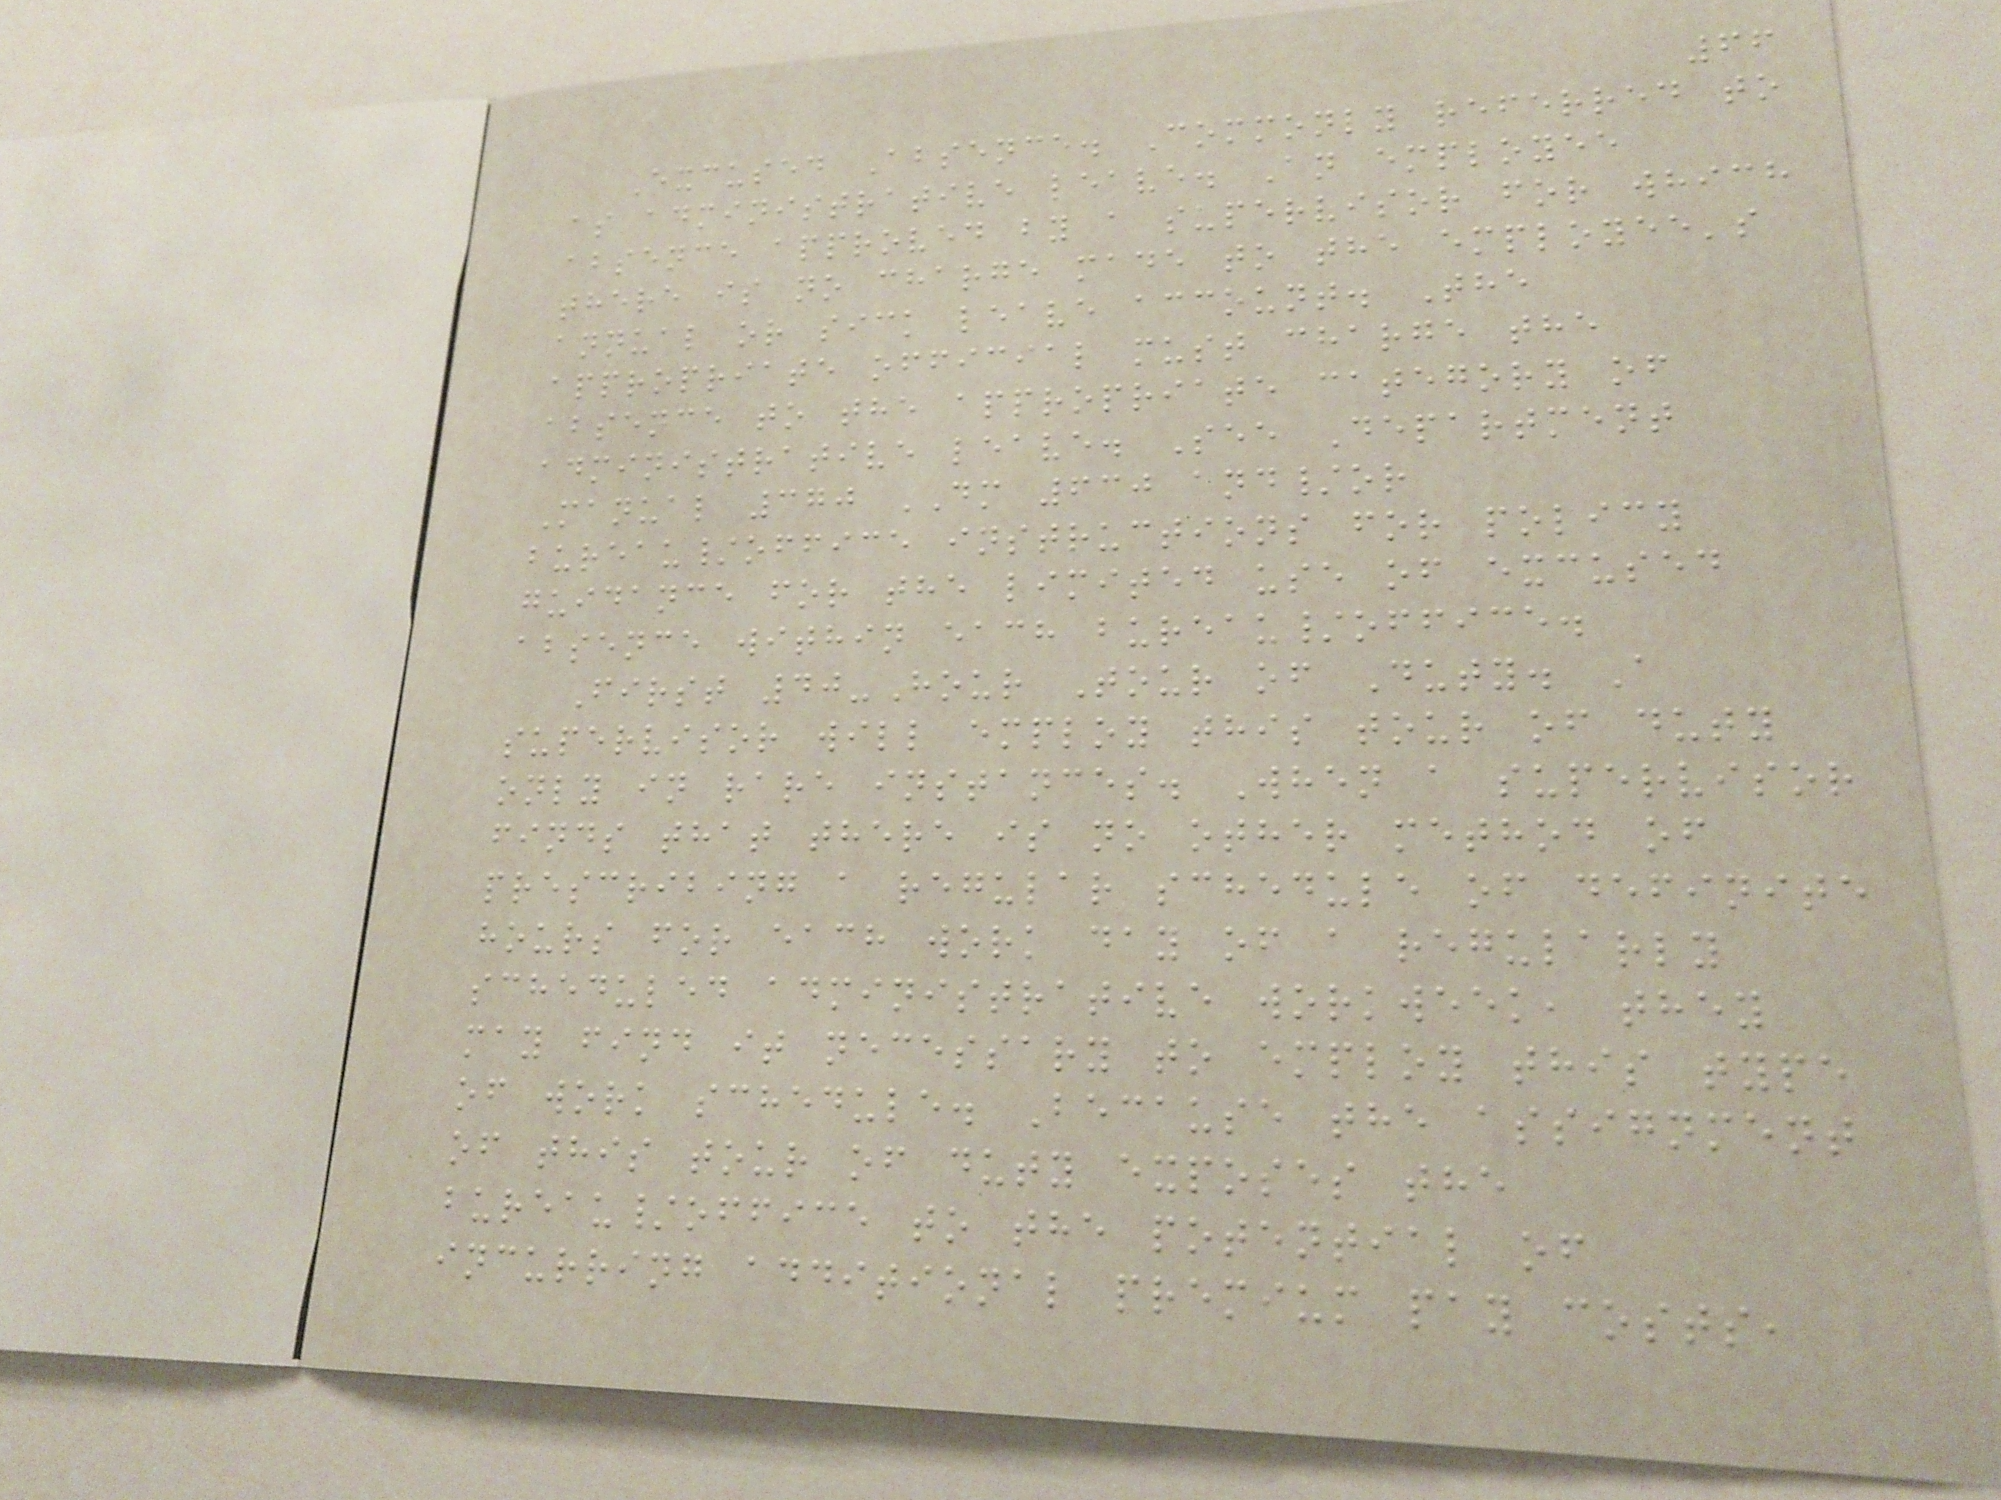66
Excused Absence. Commonly referred to
as administrative leave. An employee
absence approved by a supervisor for which
there is no charge made to the employee's
annual or sick leave account. The
appropriate official must charge the
absence to the appropriate category of
administrative leave. See Department
Manual 370 DM 630 and/or
bureau/office instructions for policy
guidance for the limited use of excused
absence within each bureau/office.
First 40-Hour Tour of Duty. A
supervisor will employ this tour of duty
only in rare instances. When a supervisor
finds that there is no other method of
prescribing a regular schedule of definite
hours for each work day of a regularly
scheduled administrative workweek, they
may find it necessary to employ this type
of work schedule. Because the assignment
of this tour of duty exposes the
bureau/office to the potential of
incurring additional premium pay costs,
